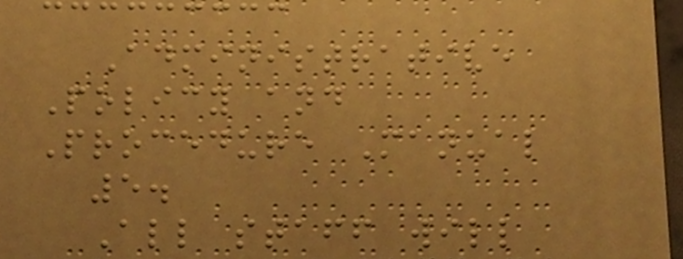Administrative
Policy and
Procedure Manual
5.
All staff will
